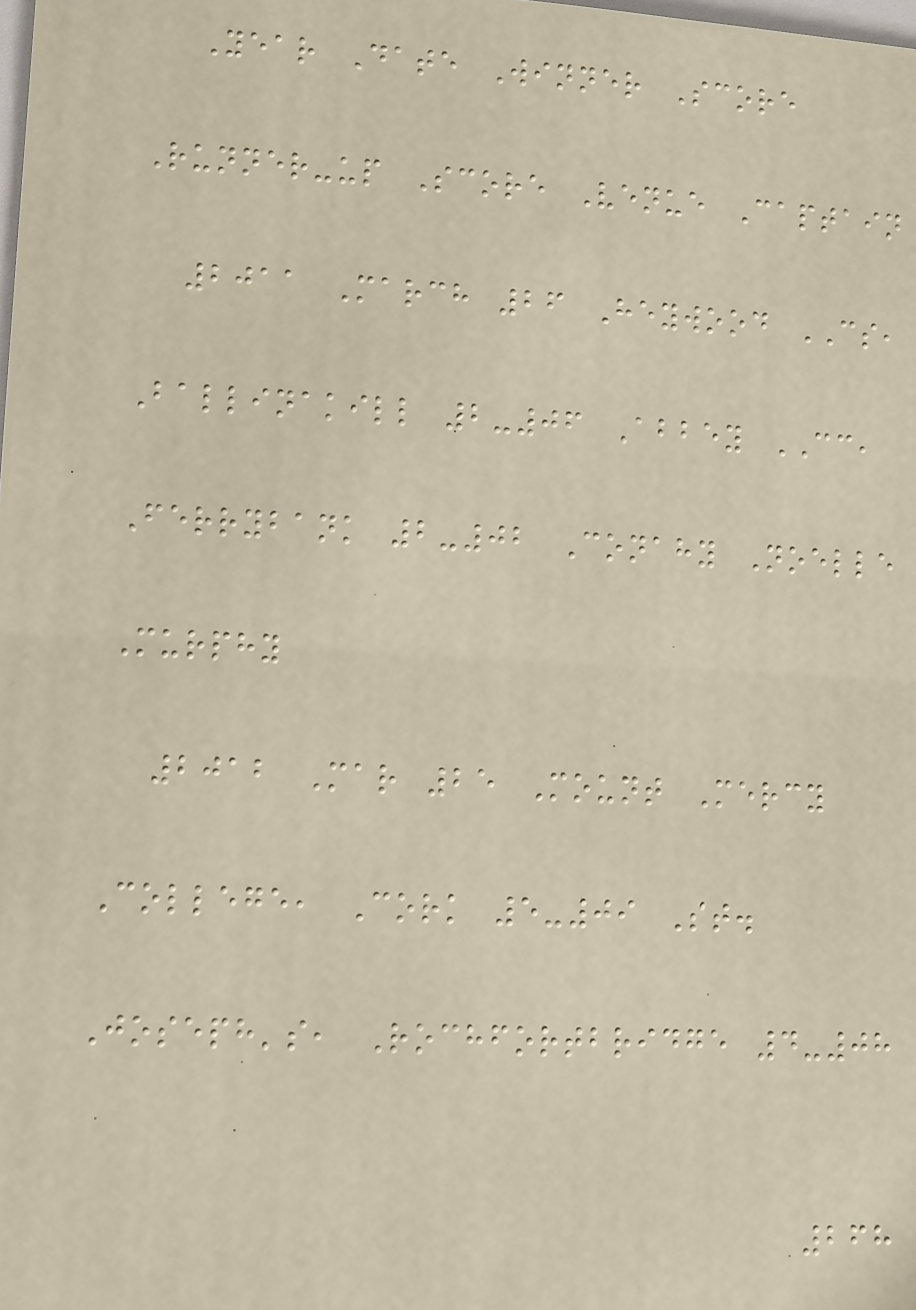Year Date Winner Score
Runner-up Score Venue Captain
2011 March 26 Heywood CS,
Ballinakill 2-06 Abbey CC,
Ferrybank 2-02 Conahy Noelle
Murphy
2012 Mar 25 Mount Mercy
College, Cork 5-09 St.
Joseph's, Rochfortbridge 4-08
268
